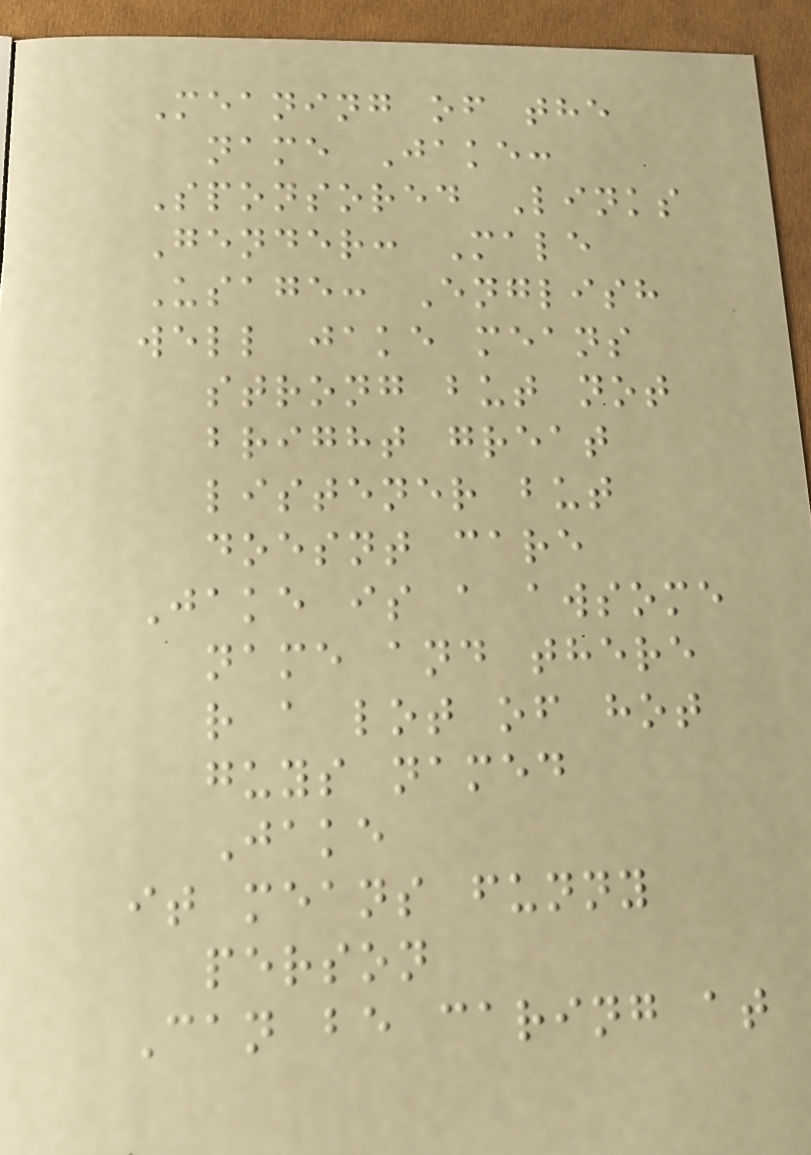Meaning of the
name Jake:
Sponsored Links
Gender: Male
Usage: English
well jake means
strong but not
bright great
listener but
doesnt care
Jake is a awsome
name and there
r a lot of hot
guys named
Jake
it means funny
person
Can be caring at
